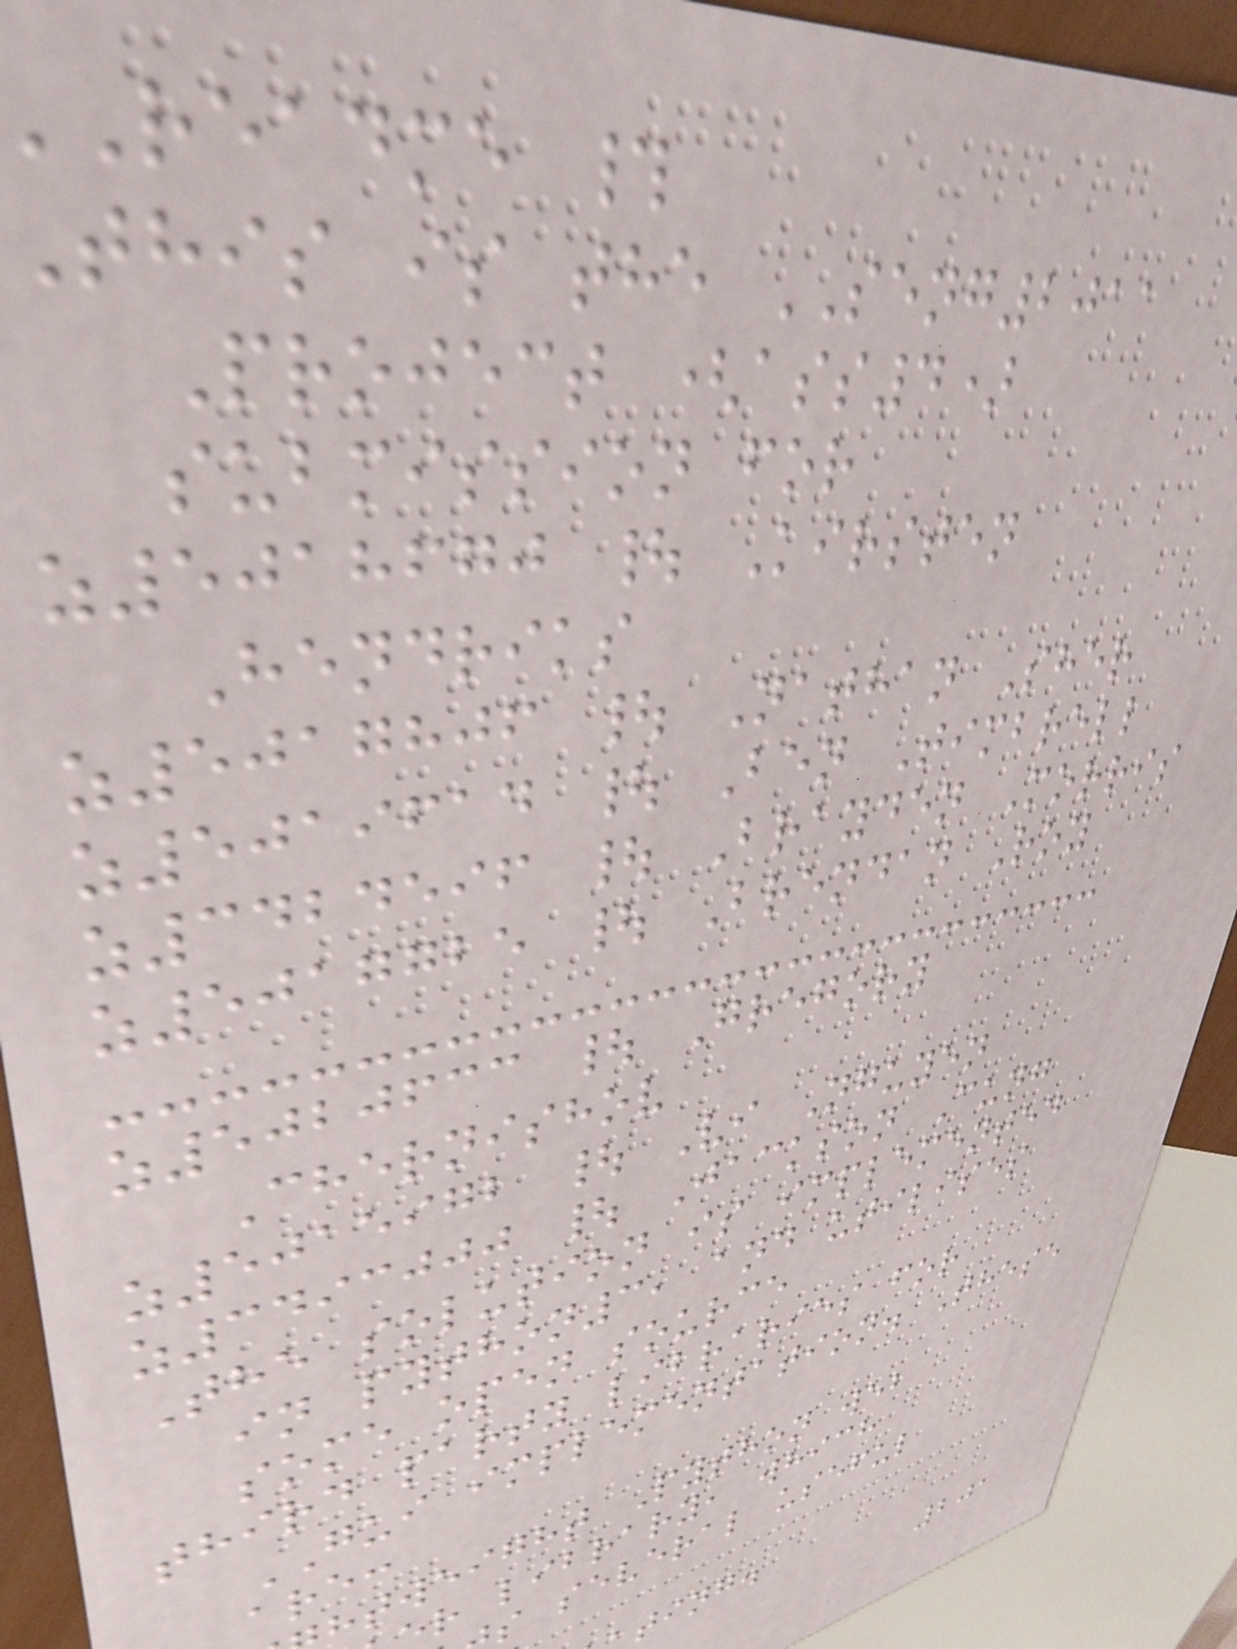readme #
this is the SENG2011
Project (ass4)
submission for
z5018670 | Kirsten
Hendriks
z5017806 | Nathan Sher
z5019614 | Ben Timbrell
z3424596 | Brayden Morris
z5017725 | Brendan Roy
z5020633 | Gregory
Chernishov
z5015972 | Vi Nguyen
z3493000 | Jackson Cung
The solution is implemented
in python3, and utilises
some open source
third party libraries for
GUI implementation. These
are:
htweight Python web
r library, which
s several useful
ting.
201
